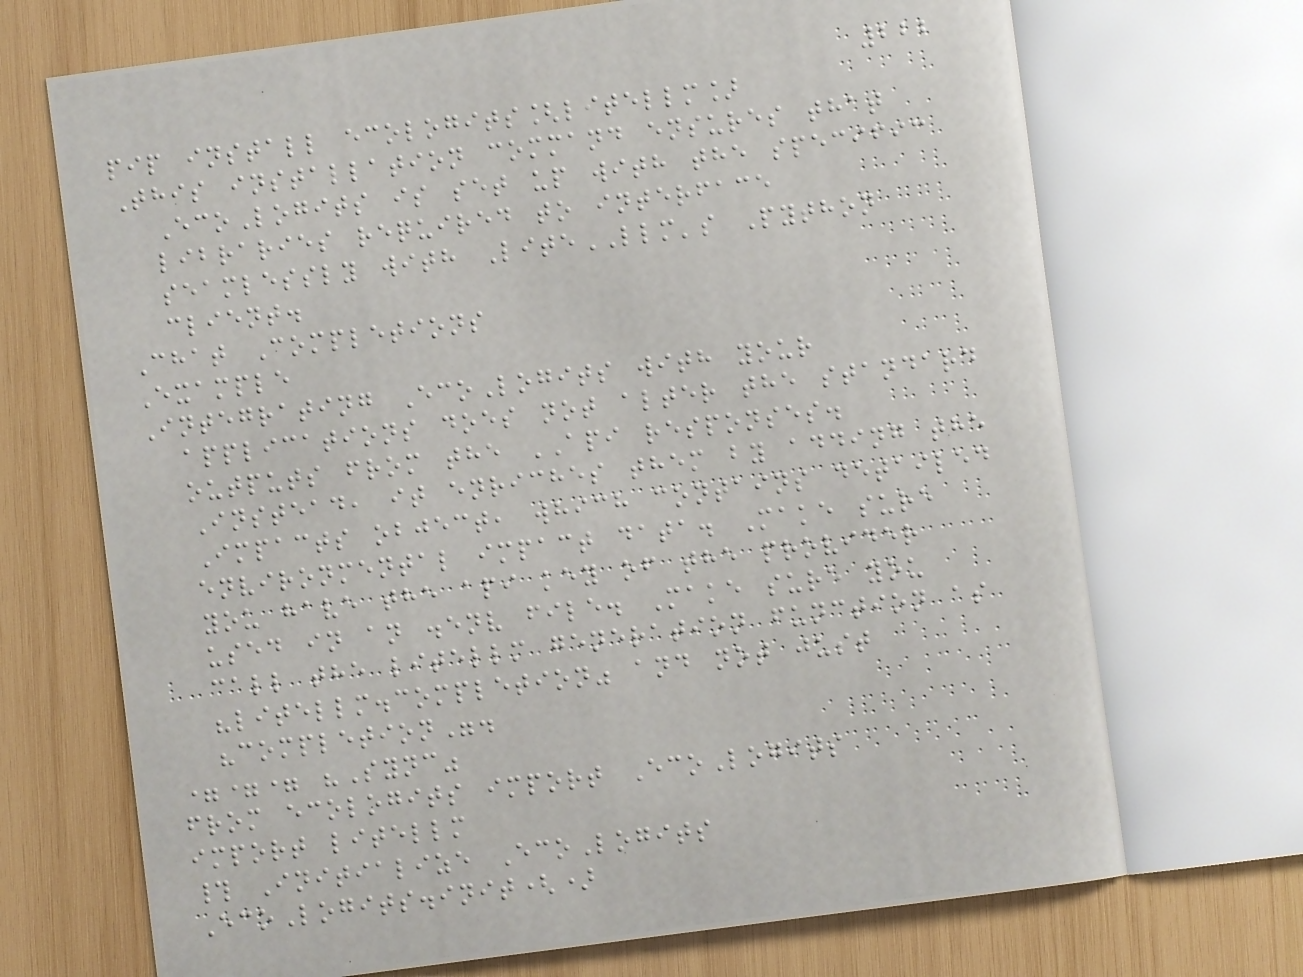222
pip install ecologits[litellm]
This installation command ensures that
EcoLogits is set up with the specific
libraries required to interface
seamlessly with LiteLLM's Python
client.
Chat Completions
Example
Integrating EcoLogits with your
applications does not alter the standard
outputs from the API responses.
Instead, it enriches them by adding the
Impacts object, which contains detailed
environmental impact data. Make sure
you have the api key of the provider
used in an .env file. Make sure you
call the litellm generation function as
"litellm.completion" and not just
"completion".
=== "Sync"
from ecologits import EcoLogits
import litellm
# Initialize EcoLogits
EcoLogits.init()
